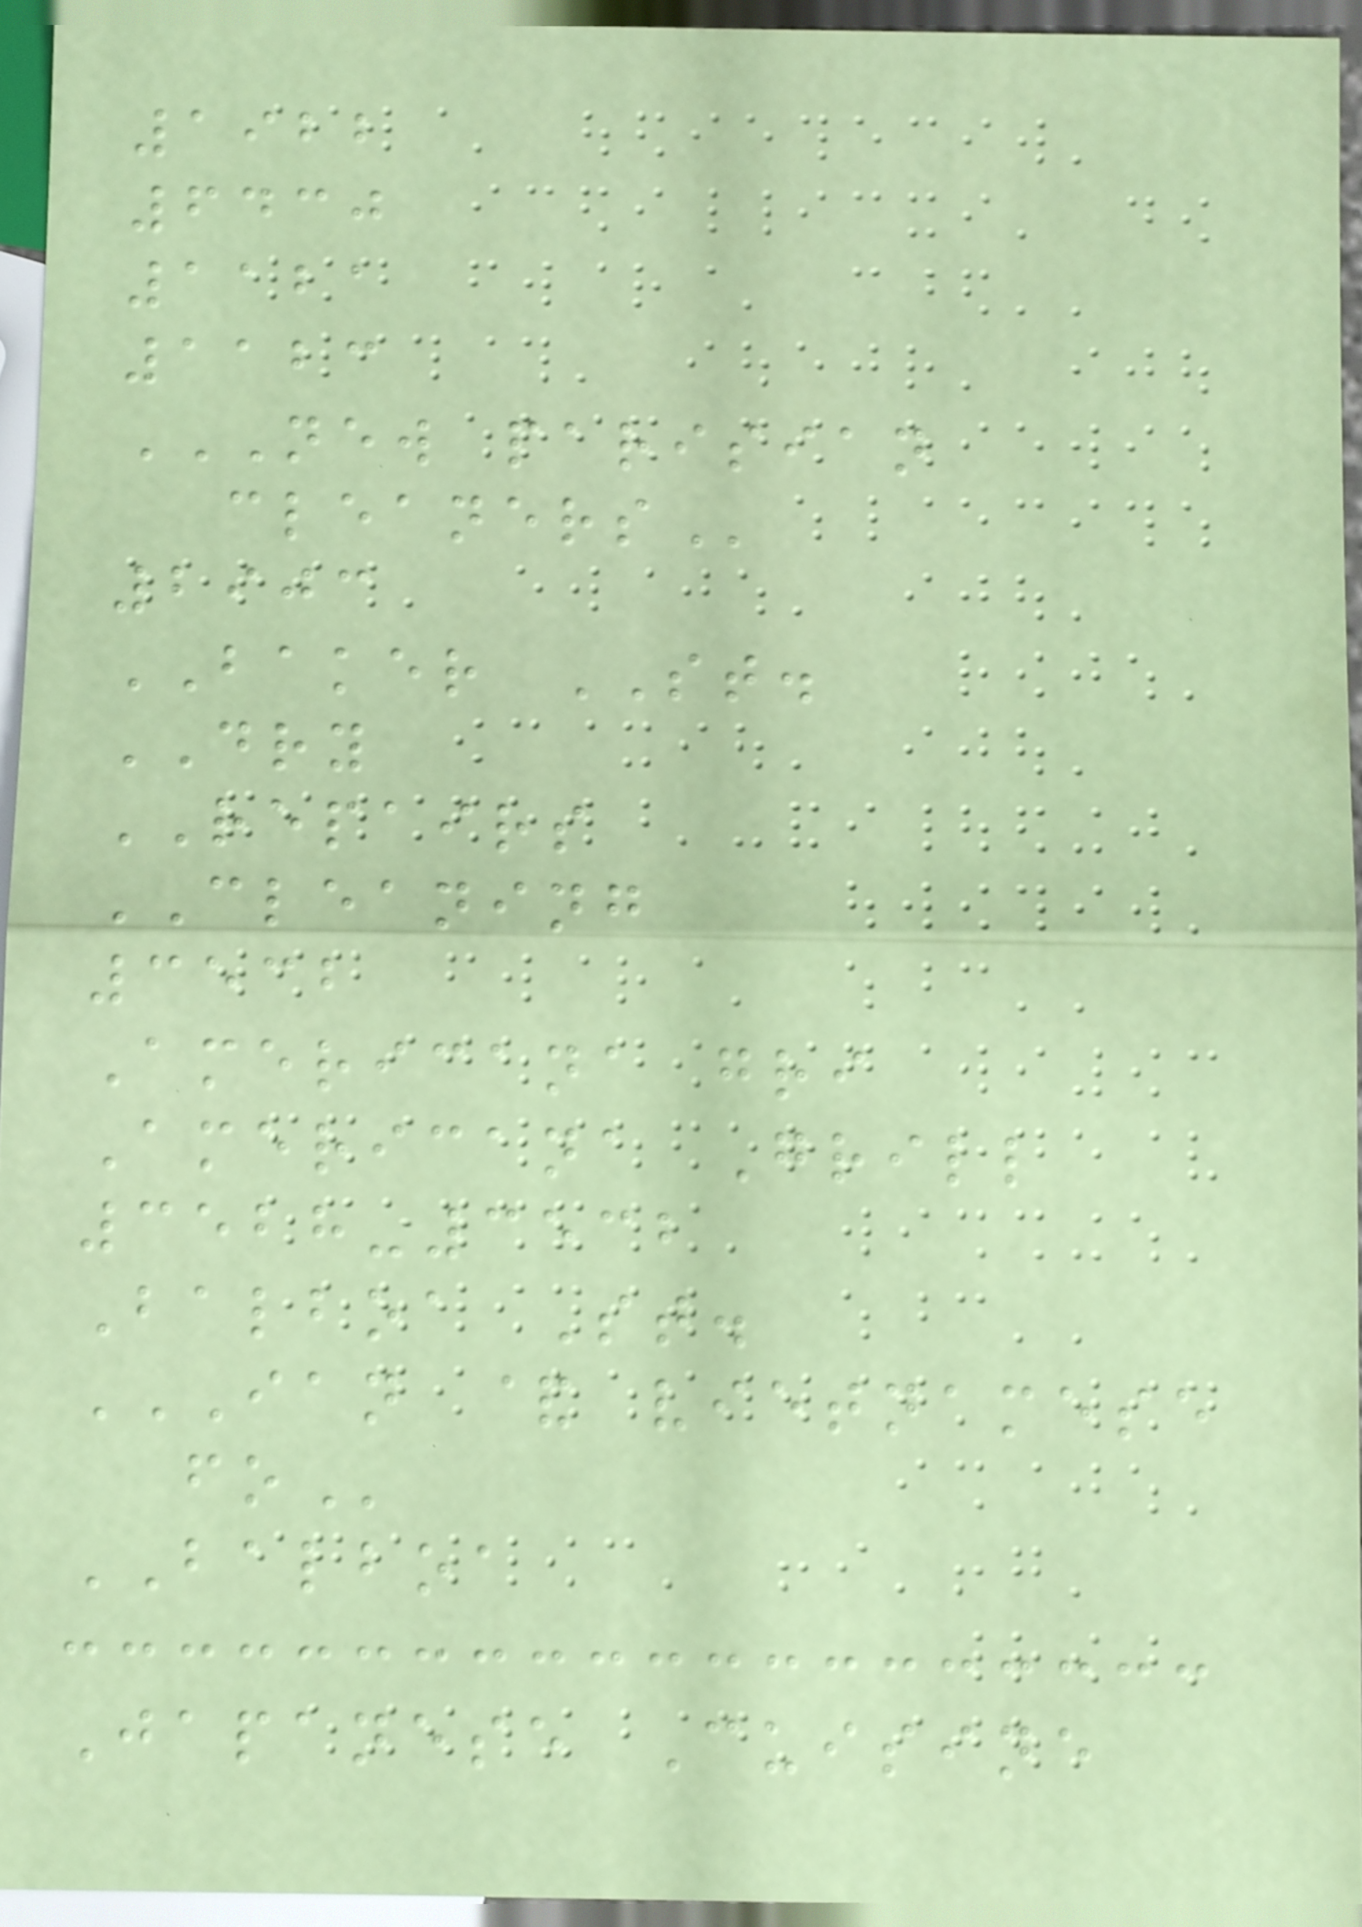1922
6430
1121
1123
NEW PARISIAN
CLEANERS
2903
BAKER ST.
DRY
REPAIRS
CLEANING
3532
Americana gri
Americana Grill
3528-3532
Balboa St.
IAN & VIETNAMESE
FO
BALBOA
Japanese Cuisine
